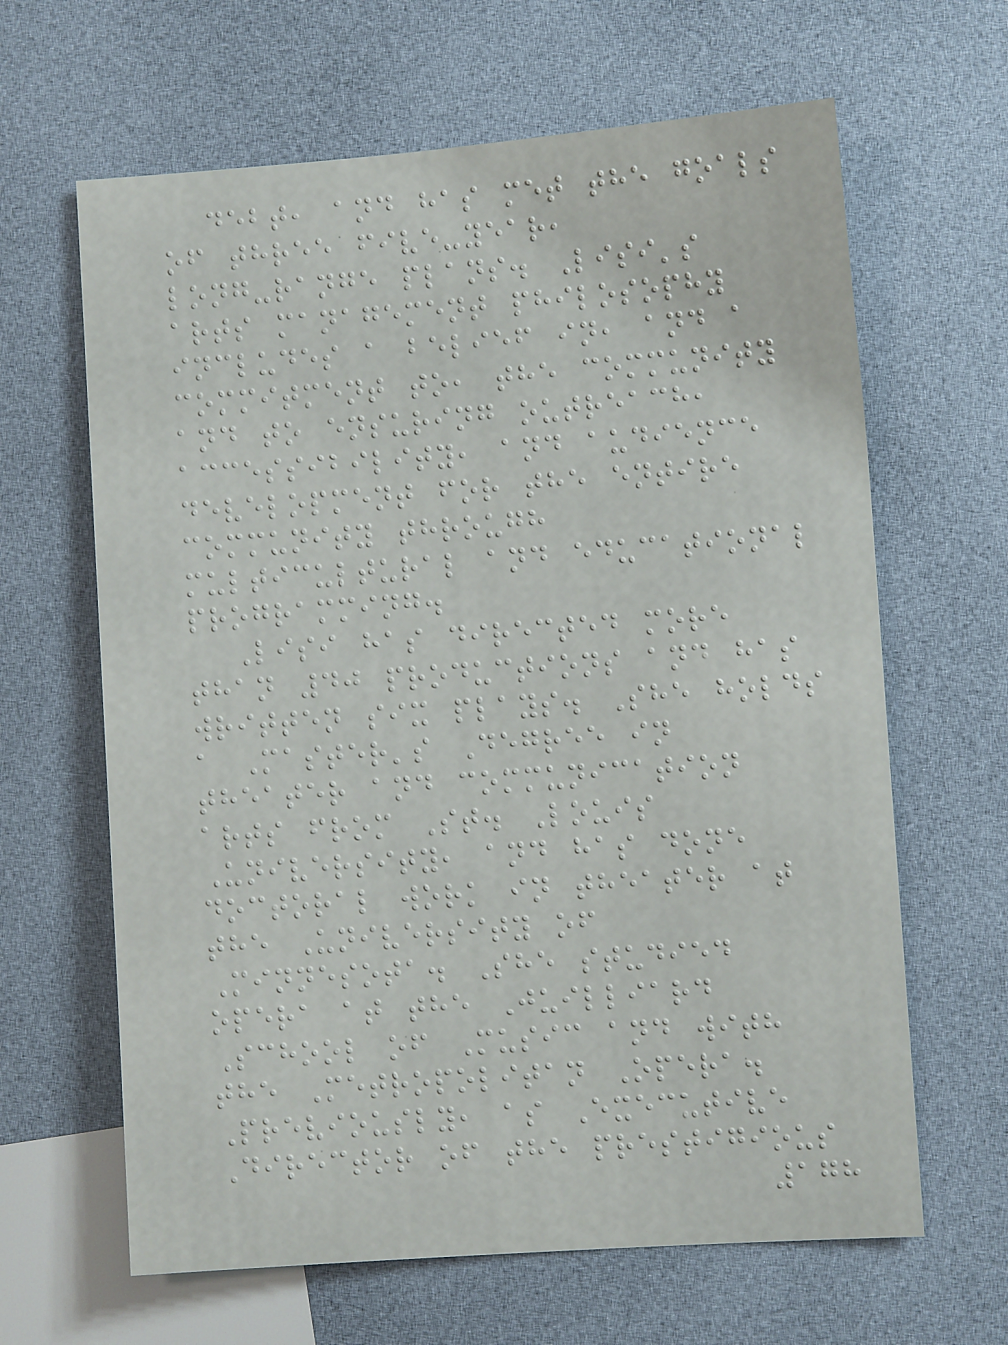debt, and has met the goals
of three five-year,
long-range plans. Lisi's
arts management philosophy
includes a belief in, and a
commitment to, the community
and to ensuring outreach,
accessibility, and audience
development for the entire
community through
multicultural and educational
programming.
Lisi has directed more
than 40 productions and has
written six plays. She holds
a Master's Degree in
theater and communication
arts from St. Louis
University, and has done
doctoral work in theater at
the University of
Minnesota. She studied
opera at the Juilliard
School of Music and with
the Metropolitan Opera.
Previously, as Executive
Director of the prestigious
178
